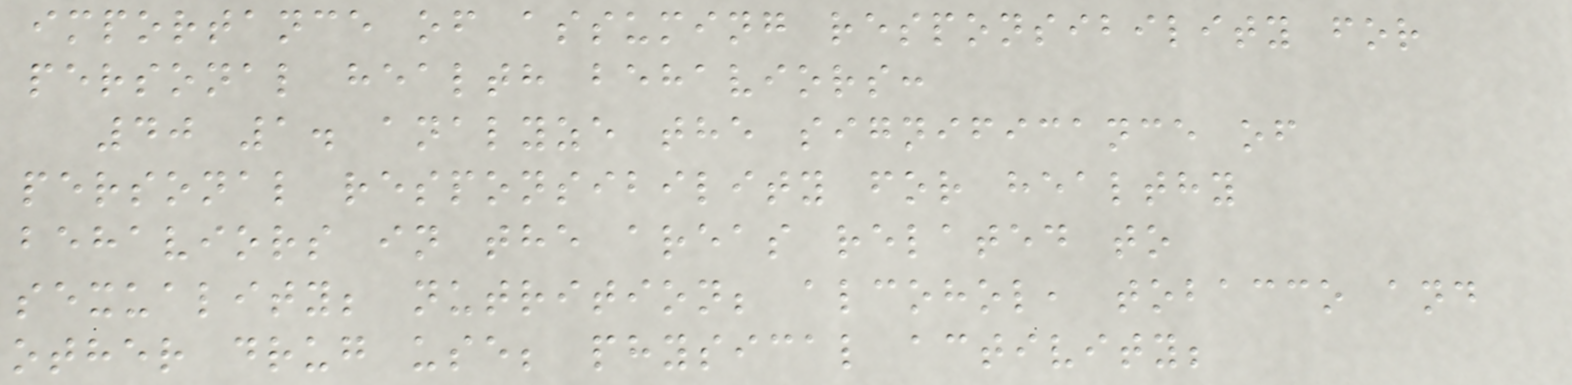importance of assuming responsibility for
personal health behaviors:
40 1. analyze the significance of
personal responsibility for healthy
behaviors in the areas related to
sexuality; nutrition; alcohol, tobacco and
other drug use; physical activity;
